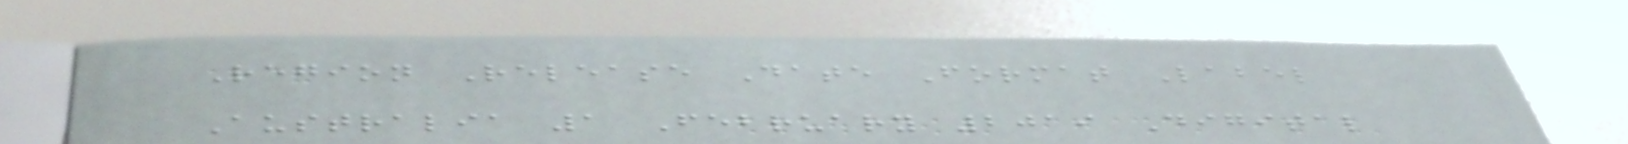Region Release Date Format Label
Australia 1 February 2019 Digital
